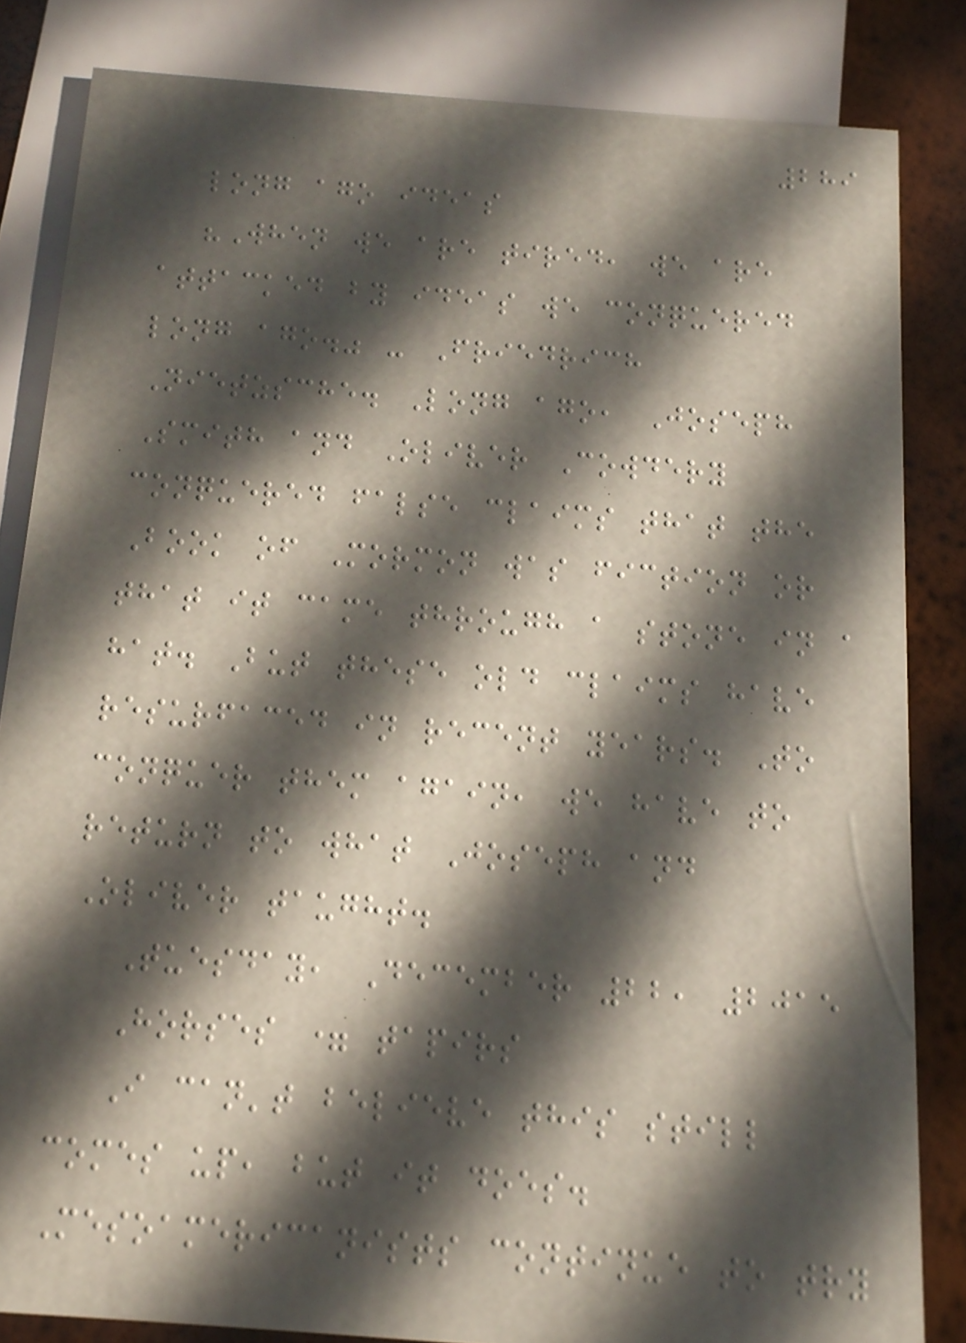289
long ago ideas
"When we are tired, we are
attacked by ideas we conquered
long ago." - Friedrich
Nietzsche. Long ago, Joseph
Smith and Oliver Cowdery
conquered false claims that the
Book of Mormon was fiction or
that it came through a stone in a
hat. But these old claims have
resurfaced in recent years. To
conquer them again, we have to
return to what Joseph and
Oliver taught.
Tuesday, December 22, 2015
Horses = tapirs
I can't believe this still
comes up, but it does.
Mesoamericanists continue to try
